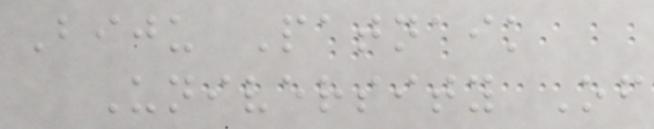Biju Patnaik
University Of
